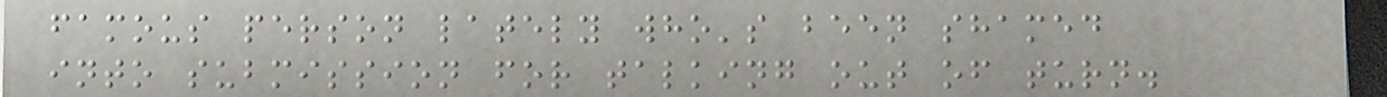famous person lately who's been shamed
into submission for talking out of turn.
